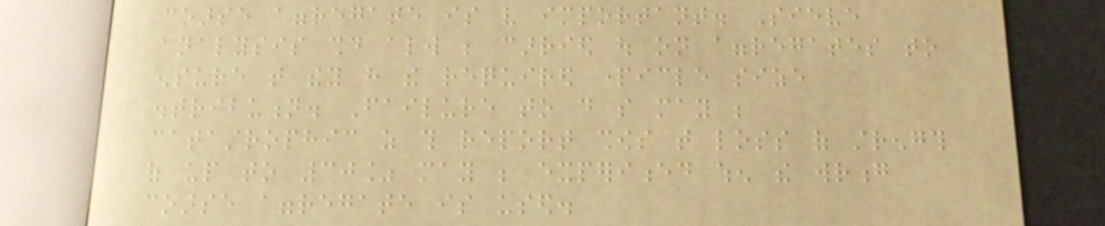coarse aggregate is very important. Sieve
analysis should always be carried out on aggregates to
ensure that they have the required particle size
distribution. Failure to do so may be
catastrophic as this report shows that loss of strength
of up to 30% may be experienced when the wrong
coarse aggregate is used.
